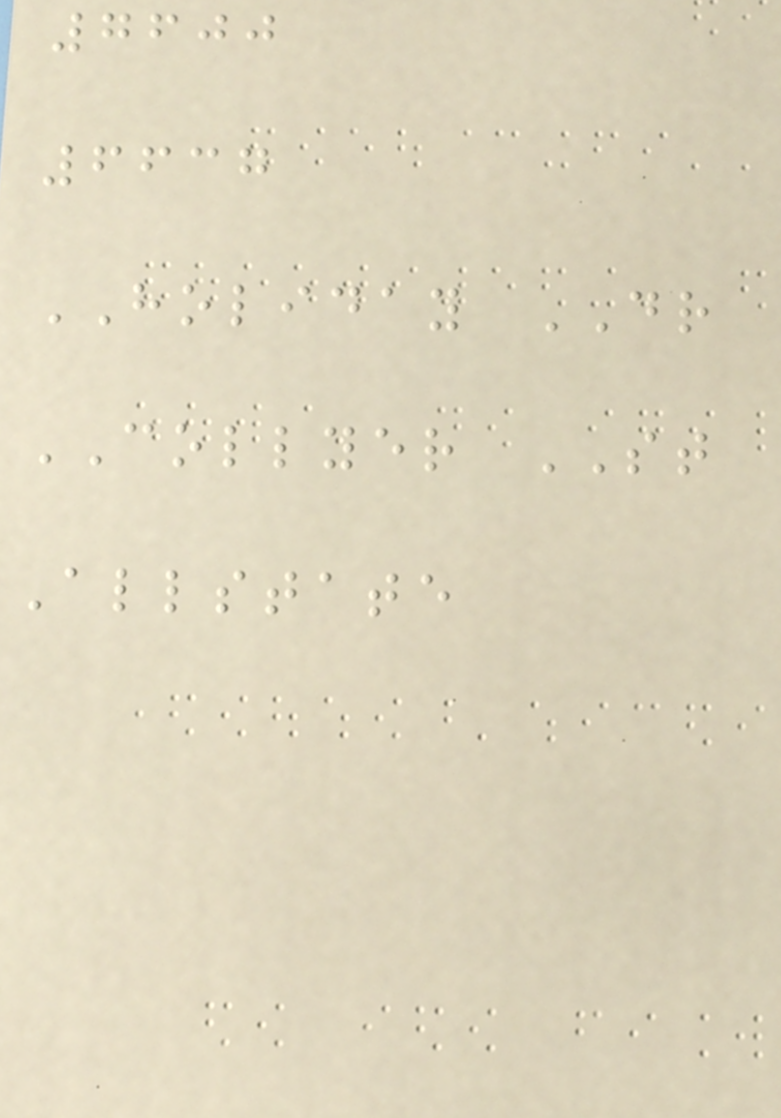7600
6637
HOLIDAY DR
COLLYER ST
Allstate
